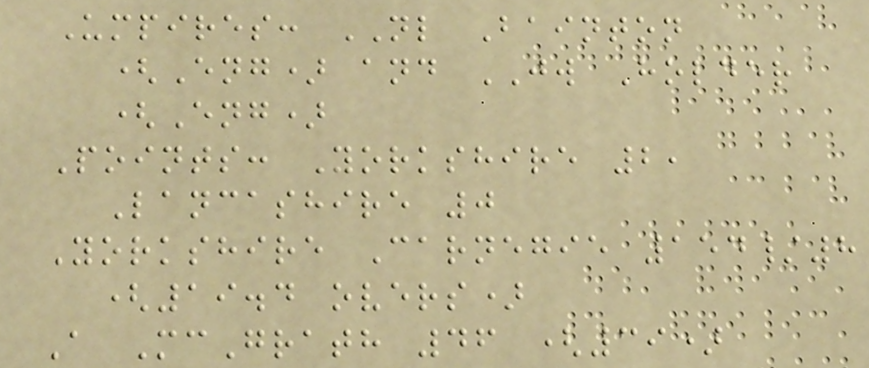Umpires: NL Bainton
(Eng) and JW Holder
(Eng)
Points: Yorkshire 2,
Lancashire 0
Yorkshire Carnegie 154/8
(19.4 overs)
A McGrath 46 (39)
